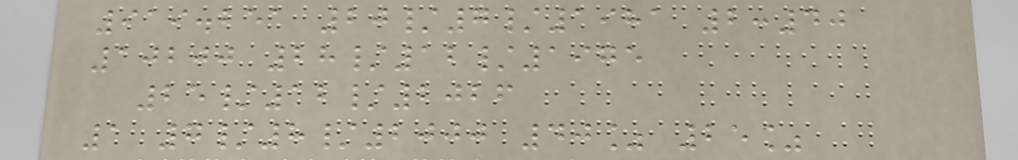919.251 20/7/1981 2:40
10200 28/12/1975
25/12/2026
1 7/8/2000 40% 25%
